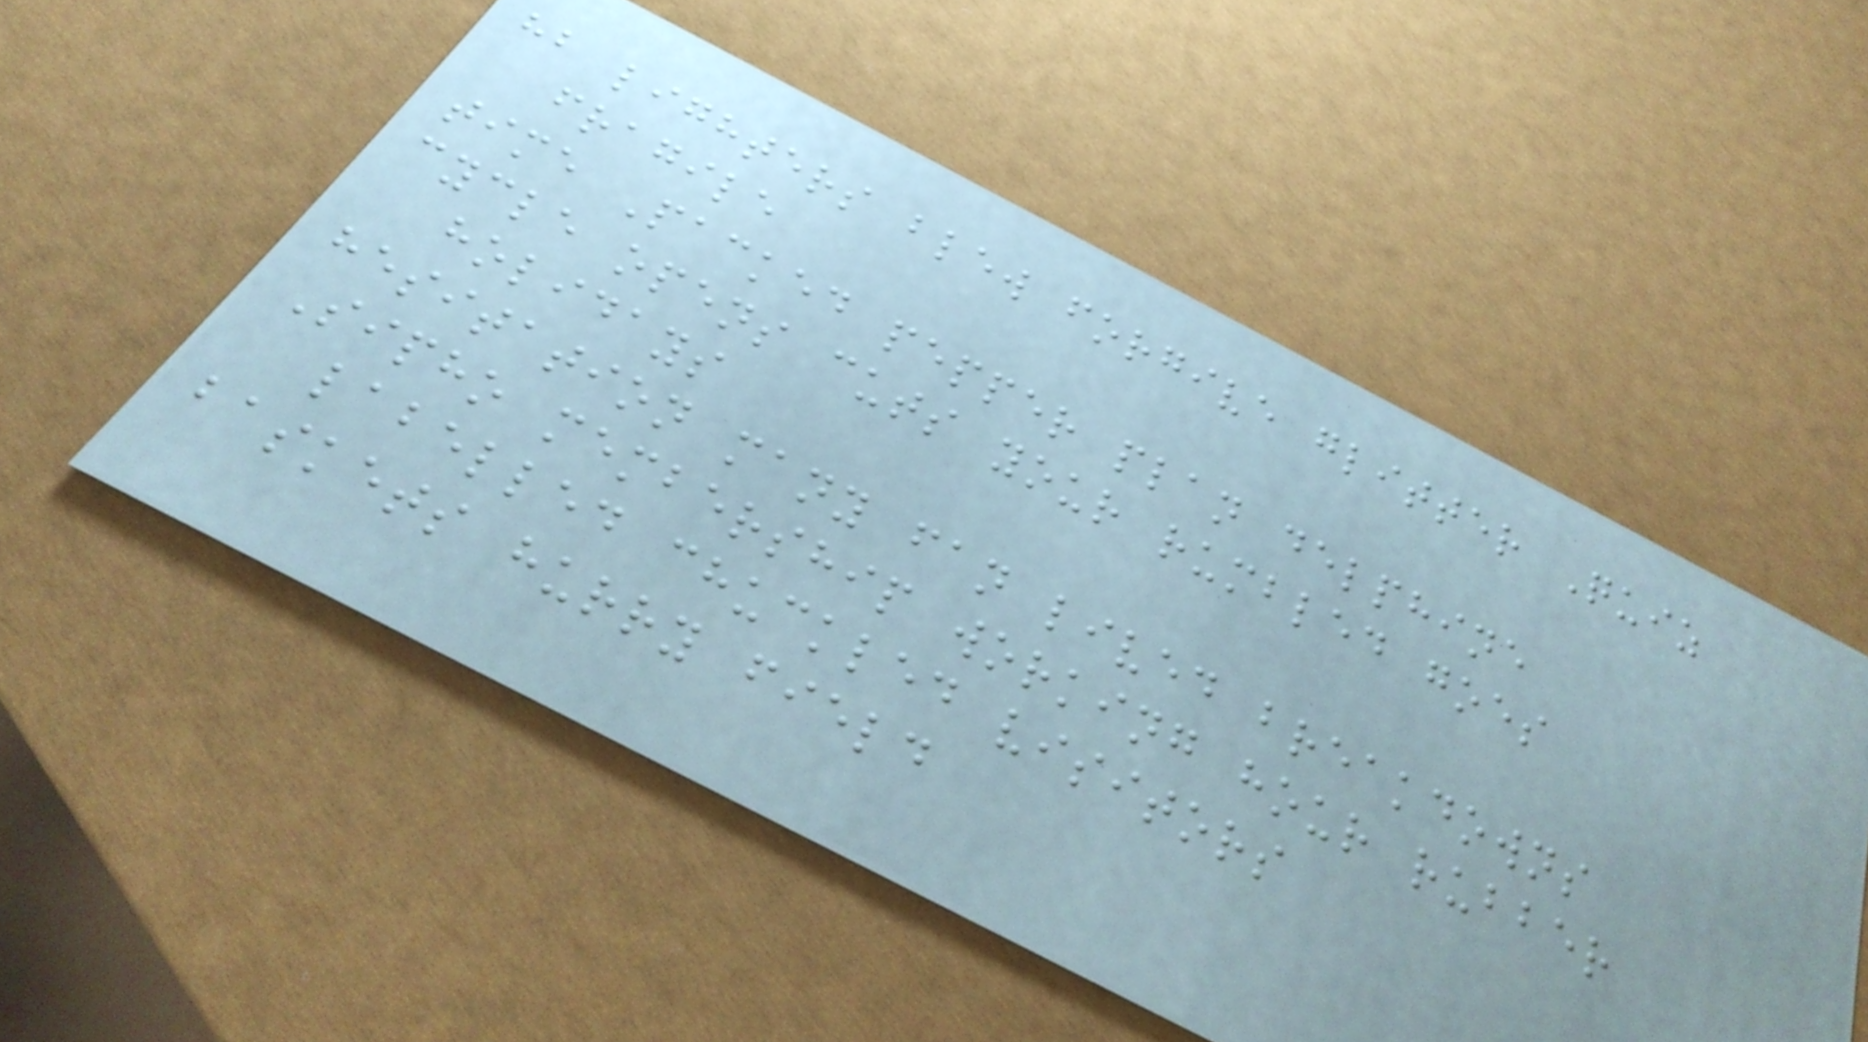hb lighters blew forgive glitter Quiz
fragile
time Packed pepper plan delphine
cycle opens cuts your rumbled goes
holidays
hesitation many fan lived breakdowns
Sipho membership working hour rubber
labelled chuckled visitors
baskets hurry field
